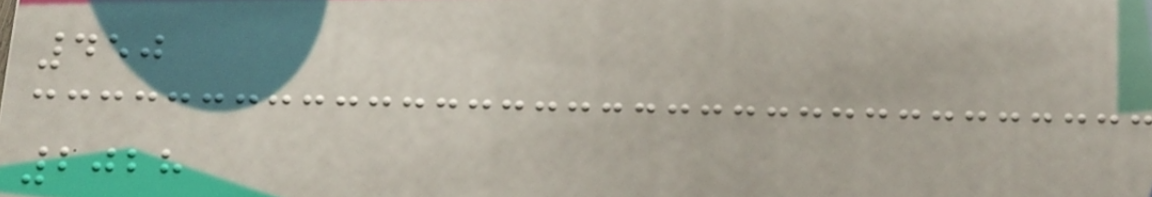450
2028
